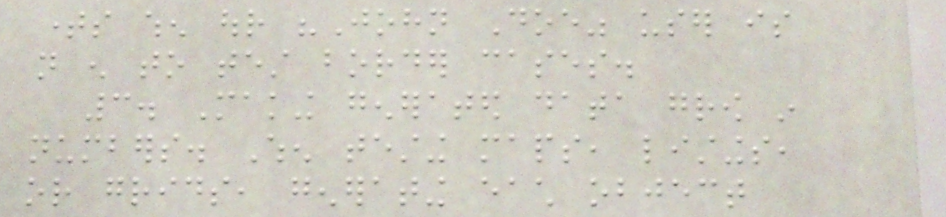times when our "John Doe" user is
not enough to test border cases.
3. Making generated data grow in
numbers. When testing maps, listings,
or grids, generating each object
